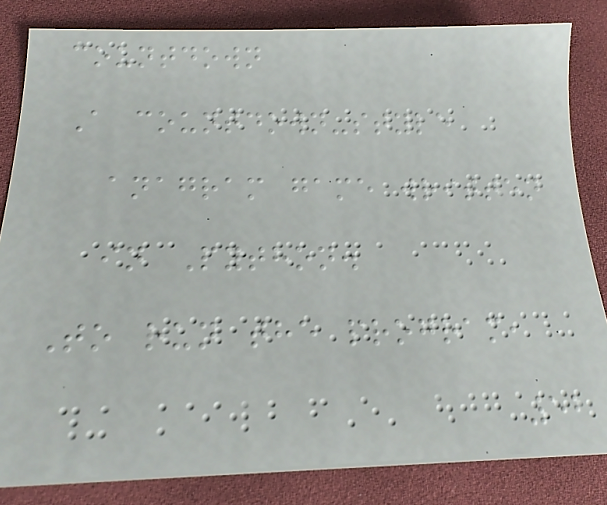countdown
A countdown-style
anagram game written
in Python.
To run the program,
52
